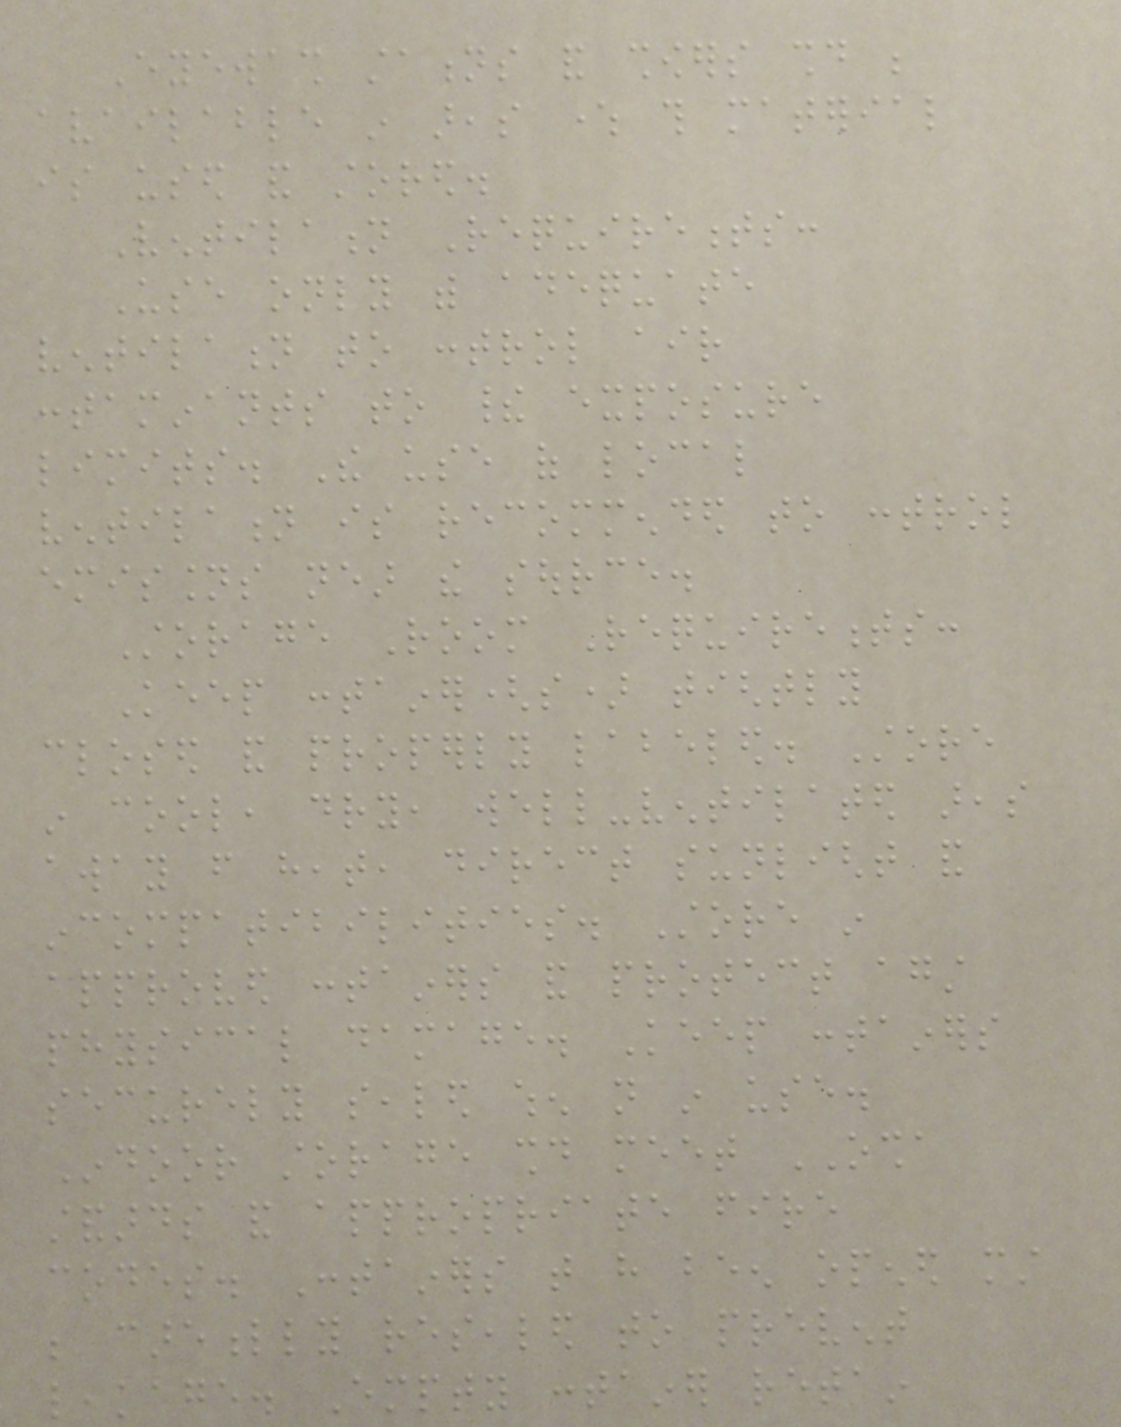Eyewash stations and showers should be
available in areas where this material
is used and stored.
Ventilation Requirements:
Use only with adequate
ventilation to control air
contaminants to their exposure
limits. The use of local
ventilation is recommended to control
emissions near the source.
Storage Room Requirements:
Keep container(s) tightly
closed and properly labeled. Store
in cool, dry, well-ventilated areas
away from heat, direct sunlight and
incompatibilities. Store in
approved containers and protect against
physical damage. Keep containers
securely sealed when not in use.
Indoor storage should meet OSHA
standards and appropriate fire
codes. Containers that have been opened must
be carefully resealed to prevent
leakage. Empty container retain
